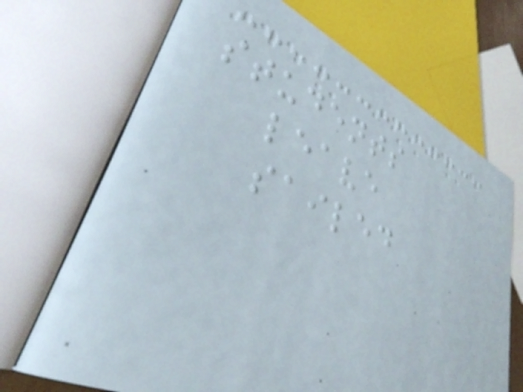students
leave
sailed
